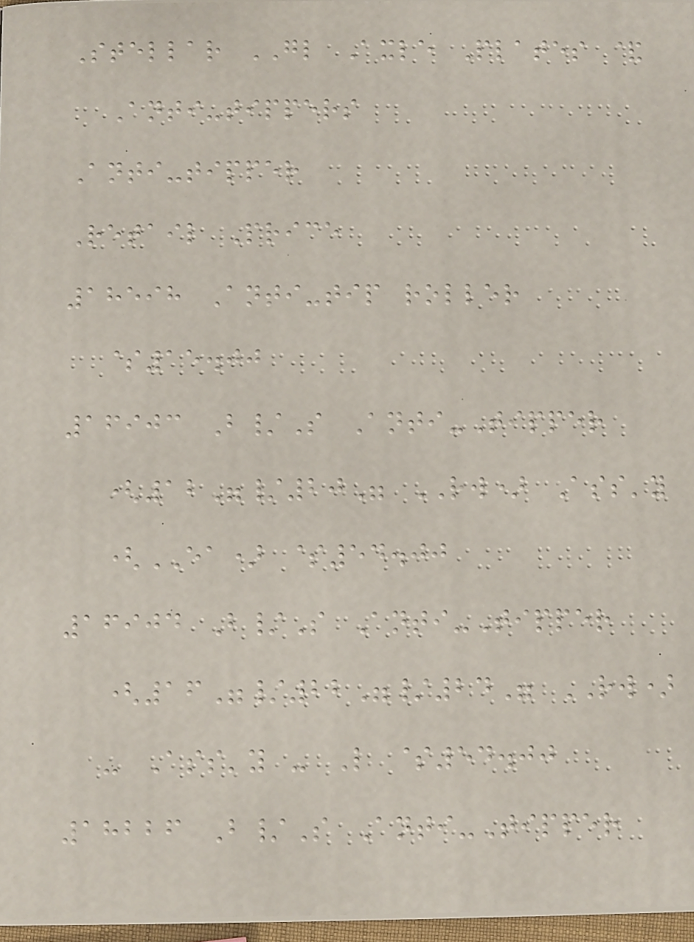Stellar GL Axle Plates &
Anti-tippers
Anti-tipper
Retail Price
18598 Anti-tip roller
$15.00
16903 B/S Anti-Tipper
(12"/20" RW) Ass'y
(EA) $54.00
16904 B/S Anti-Tipper
(16"/22"/24" RW)
- Ass'y - L $54.00
18226 B/S Anti-Tipper
